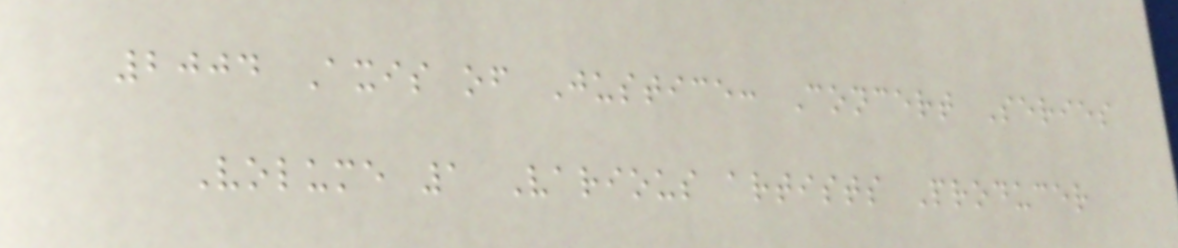2004 Axis of Justice: Concert Series
Volume 1 Various artists Producer
